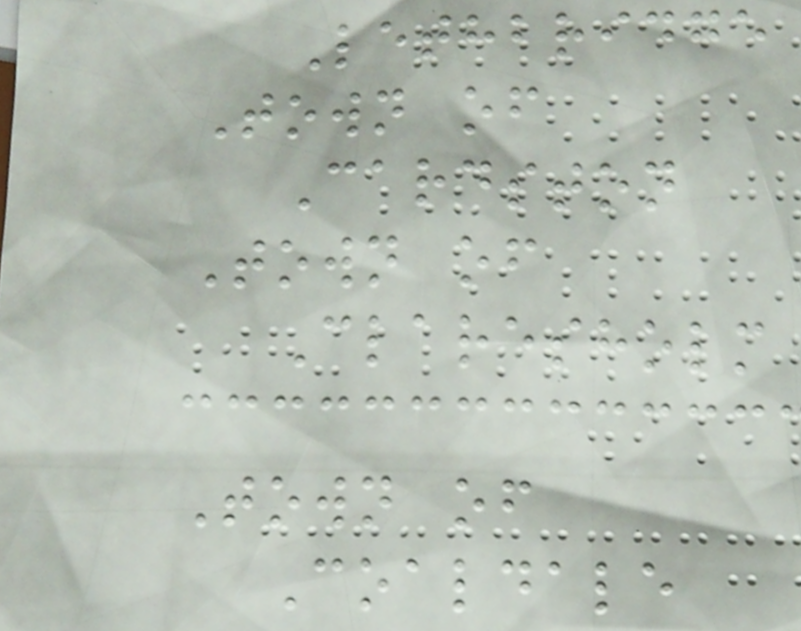Lethbridge
Town of
Cardston
Town of
Claresholm
Town of
Coaldale
